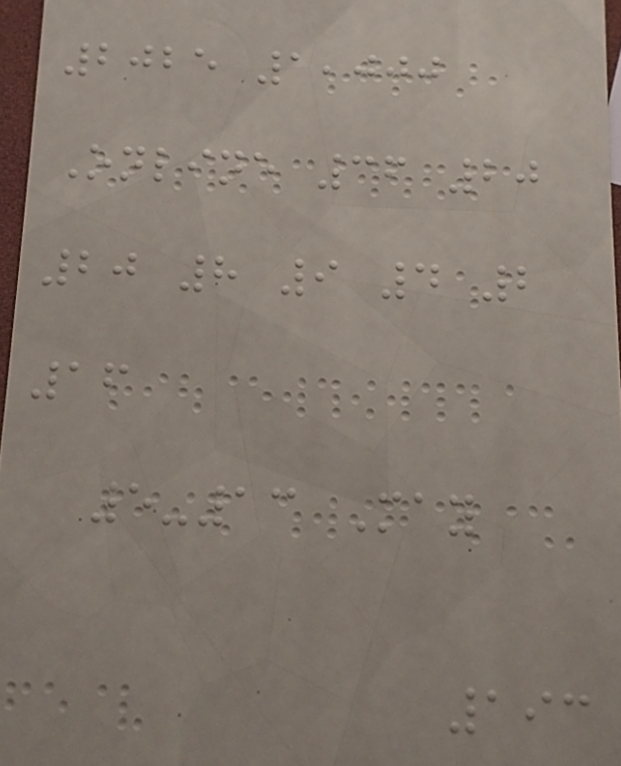2025 1,000
Online 36 20
20 8 9 4 2
16
5-13 May
193
